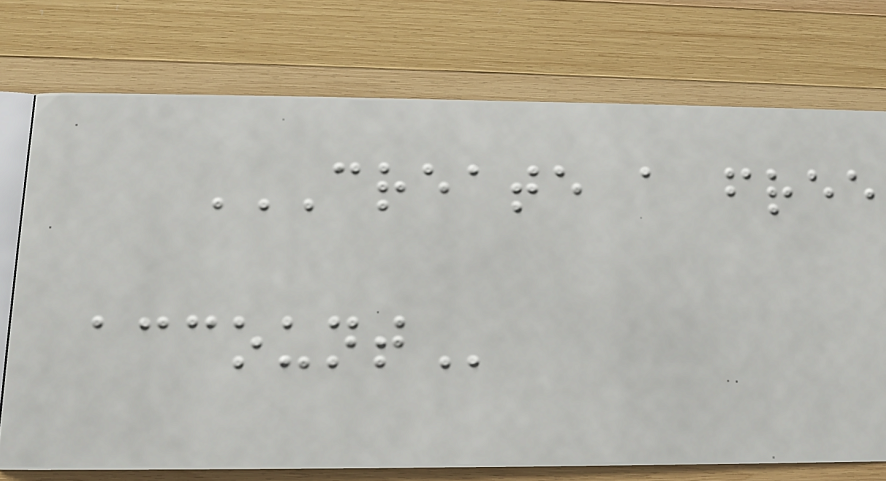CREATE A FREE
ACCOUNT
